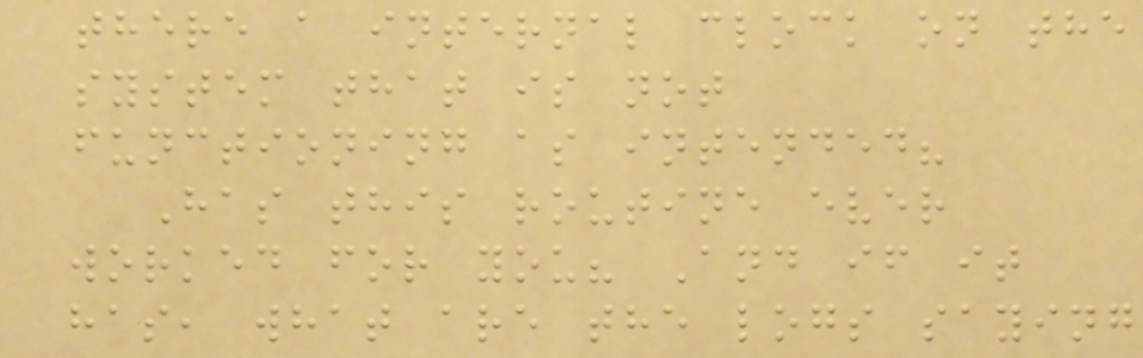there a internal clock on the
system that is not
functioning as intended?
Has this routine ever
worked for you? And if it
has, what are the logs saying
